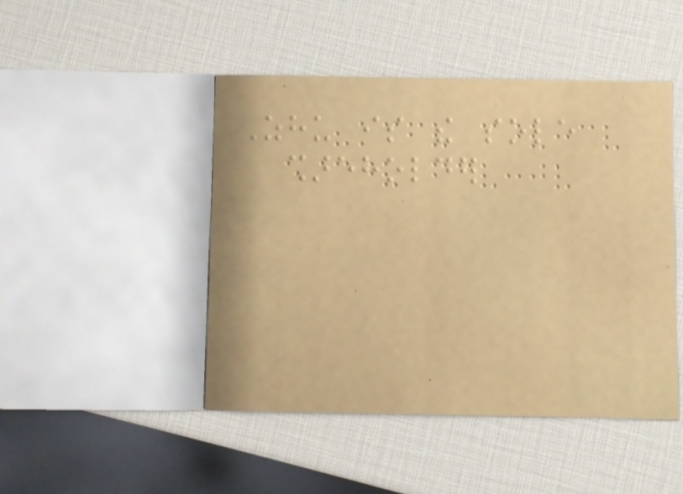Zhu is the sole
shareholder
